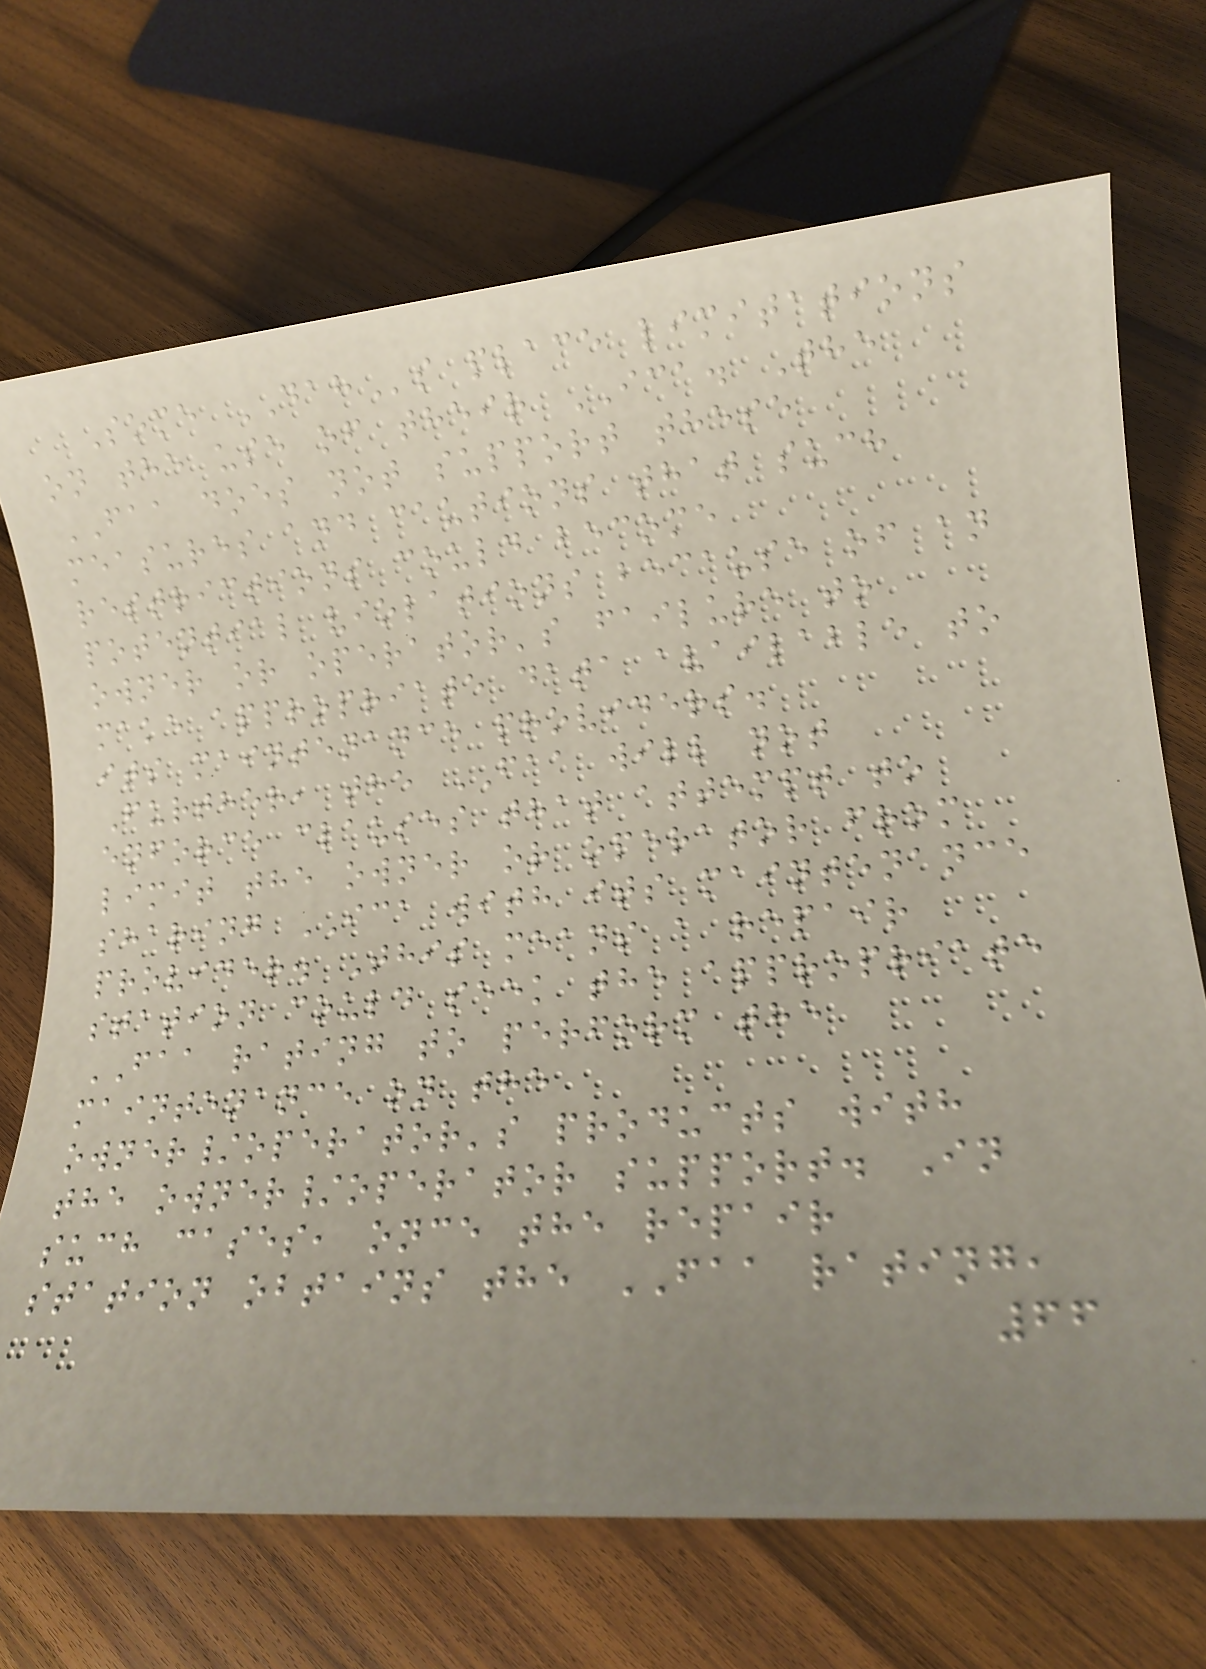Some DAHs place limitations
on the use of their ICA. The
FAA does not support these
measures and cautions that such
restrictions could become
potential violations because of an
owner or operator's failure to
make appropriate data available to
its maintenance providers.
Further, the FAA will not
enforce clauses that attempt to
limit the owner or operator from
sharing ICA with its maintenance
provider. This means a repair
station could seek the appropriate
FAA rating to perform the
maintenance on the
owner/operator's products with
the owner/operator support. In
such cases, once the repair
station obtains the FAA rating,
66
